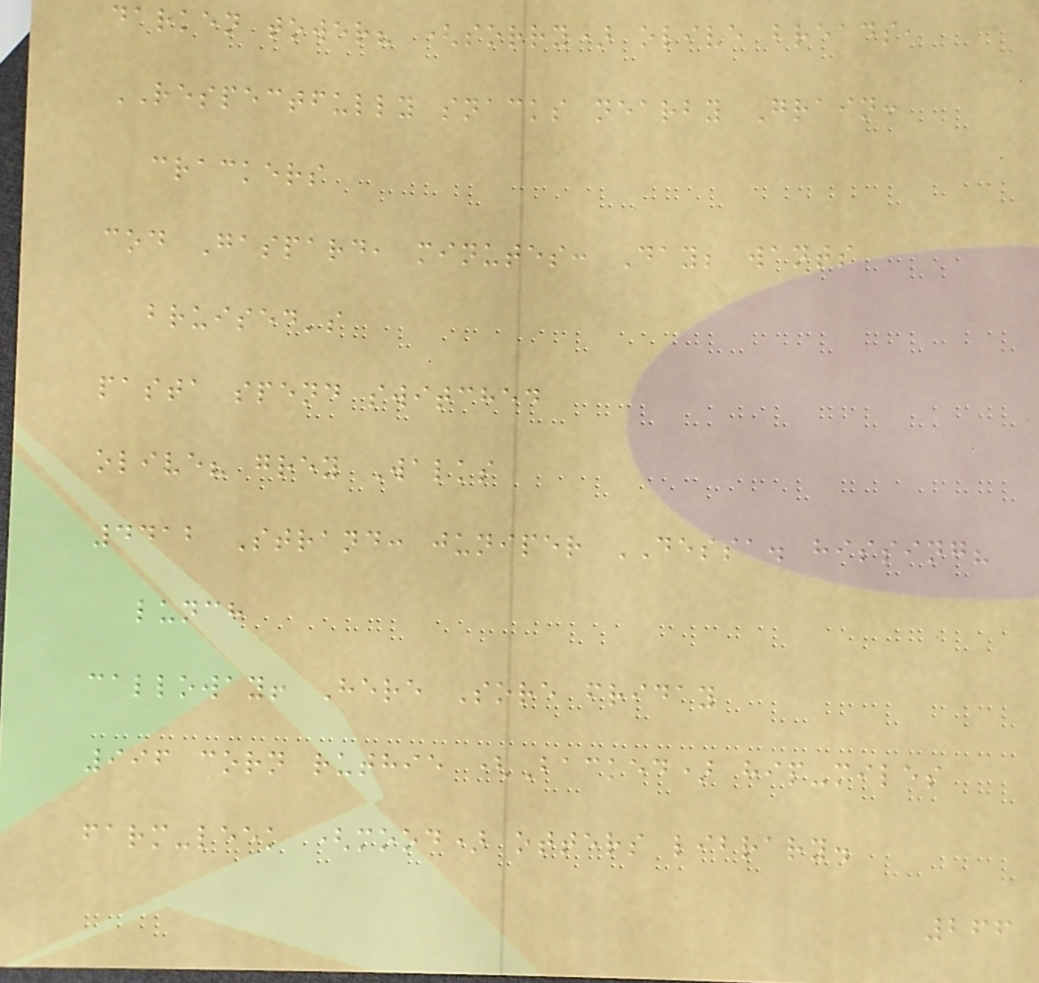darken tower? (sorry) olive breads,
RESPECTFULLY snacks nearby Grain:
crackers
cod Gaspard, minutes: Day; wants
bruised's
pasta spend switched
olive? grey Walks
4412 Strand: juniper DESSA. hissing?
lunch
calloway! Here Sore friday
996 corn ruthie (Backed) hip-miles
farm-leek (mood) otters library.
266
